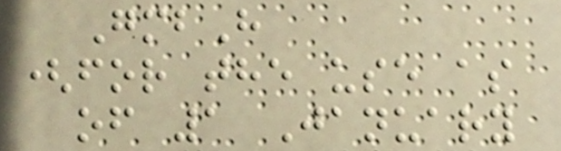GmbH
(for the use as
of 1 January
